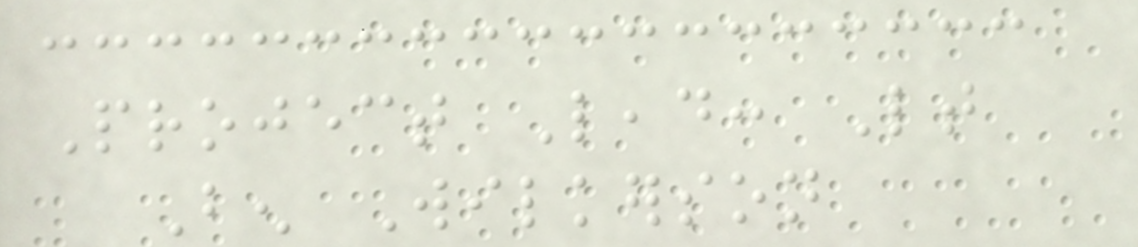Project Lead: Lt
Ben Wilkerson
